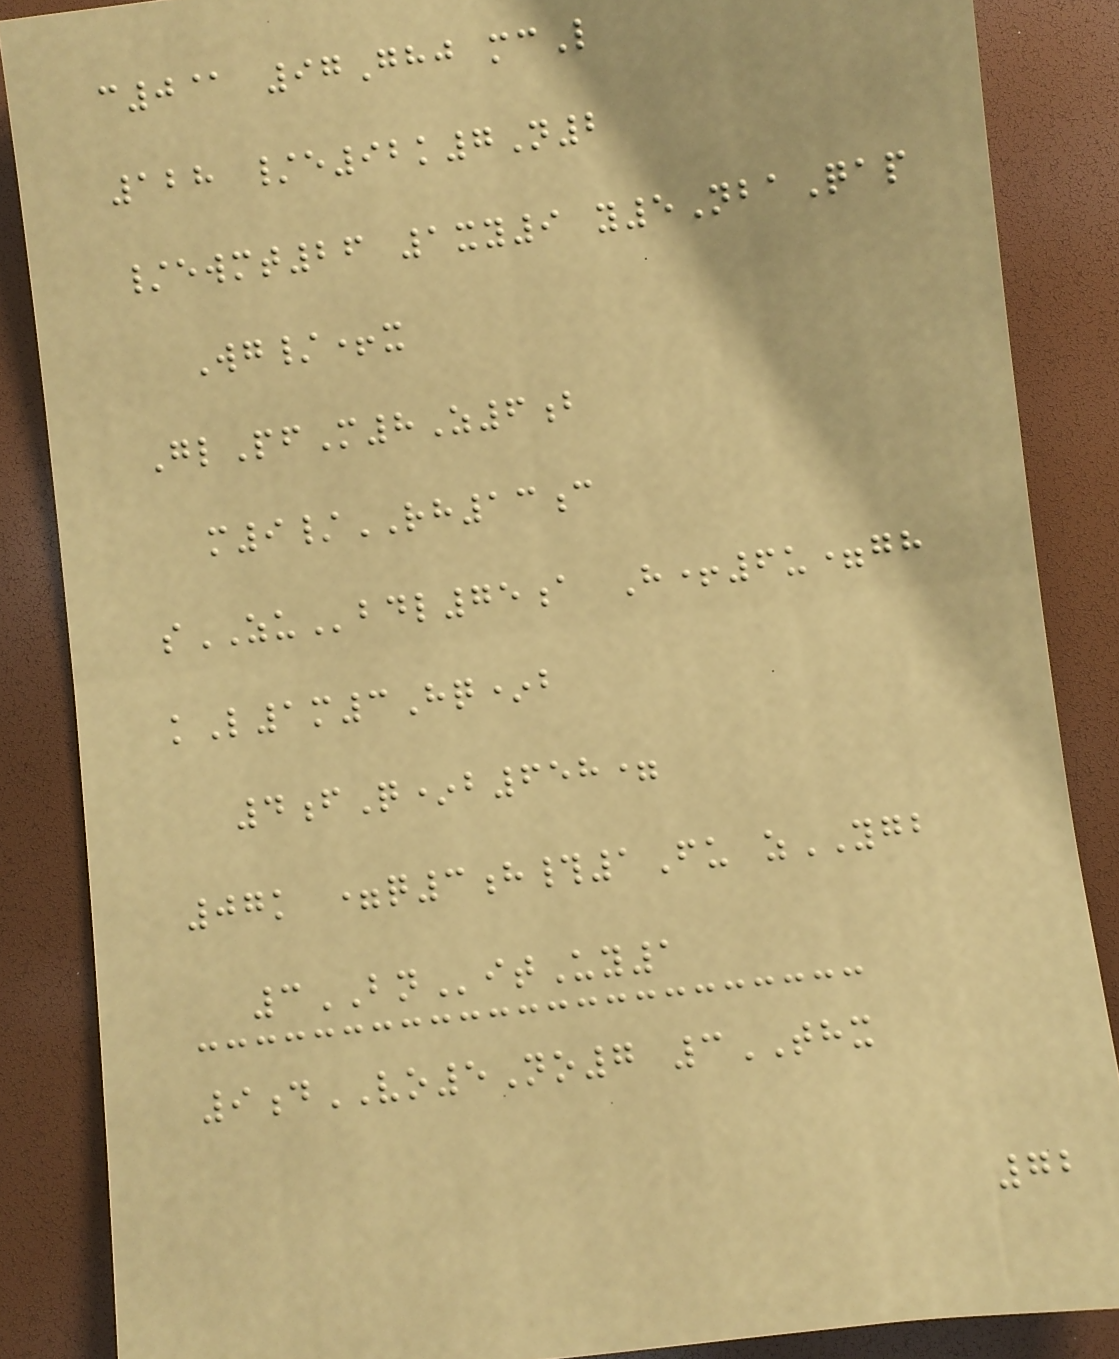c0@ 97Ghj mcL
128 /e92k7N2
/ewmt26 1xy9 y5NbaQap
Wg/+x
GlPfM8Z6b
m9/RH13c
sZUbdl75a H+6u=gh
kL1m3Hq*b
4fQ*b658=
07k =q3h#1Fu zYGB
3BNitUy1
9dVO5No7 3THX
72
